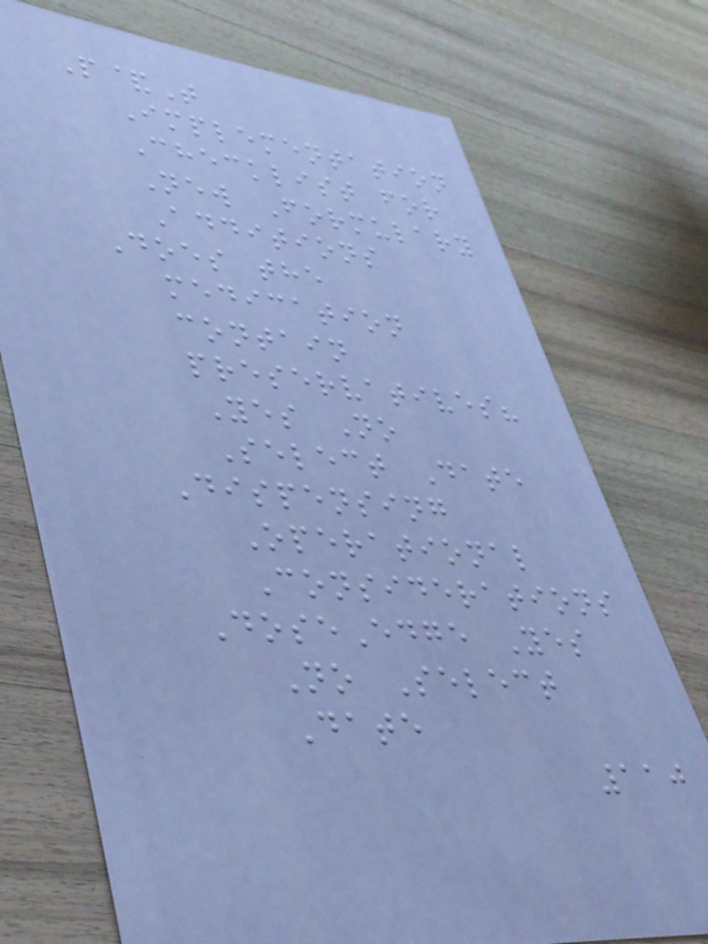P&T
Implementation
Checklist for
New Formulary
Additions
Does the
medication
contain
preservatives?
Yes No
Select Date
Dispensing
Operational
Considerations
DoseEdge Yes
No Select
Date
110
